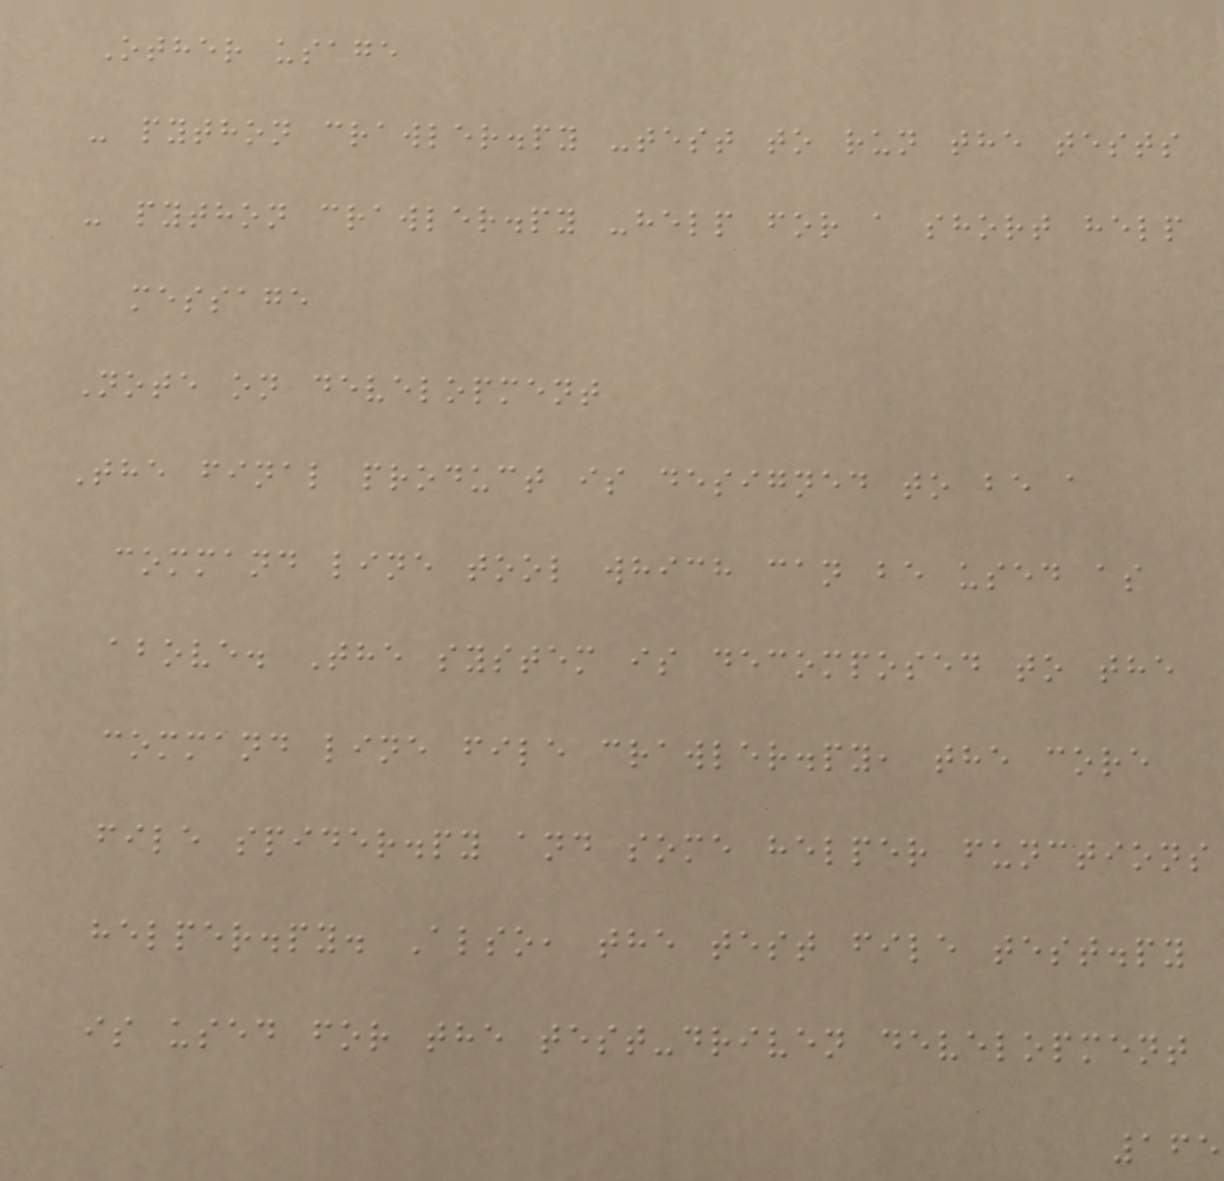Other usage
- python crawler.py -test to run the tests
- python crawler.py -help for a short help
message
Note on development
The final product is designed to be a
command line tool which can be used as
above. The system is decomposed to the
command line file crawler.py, the core
file spider.py and some helper functions
helper.py. Also, the test file test.py
is used for the test-driven development
165
